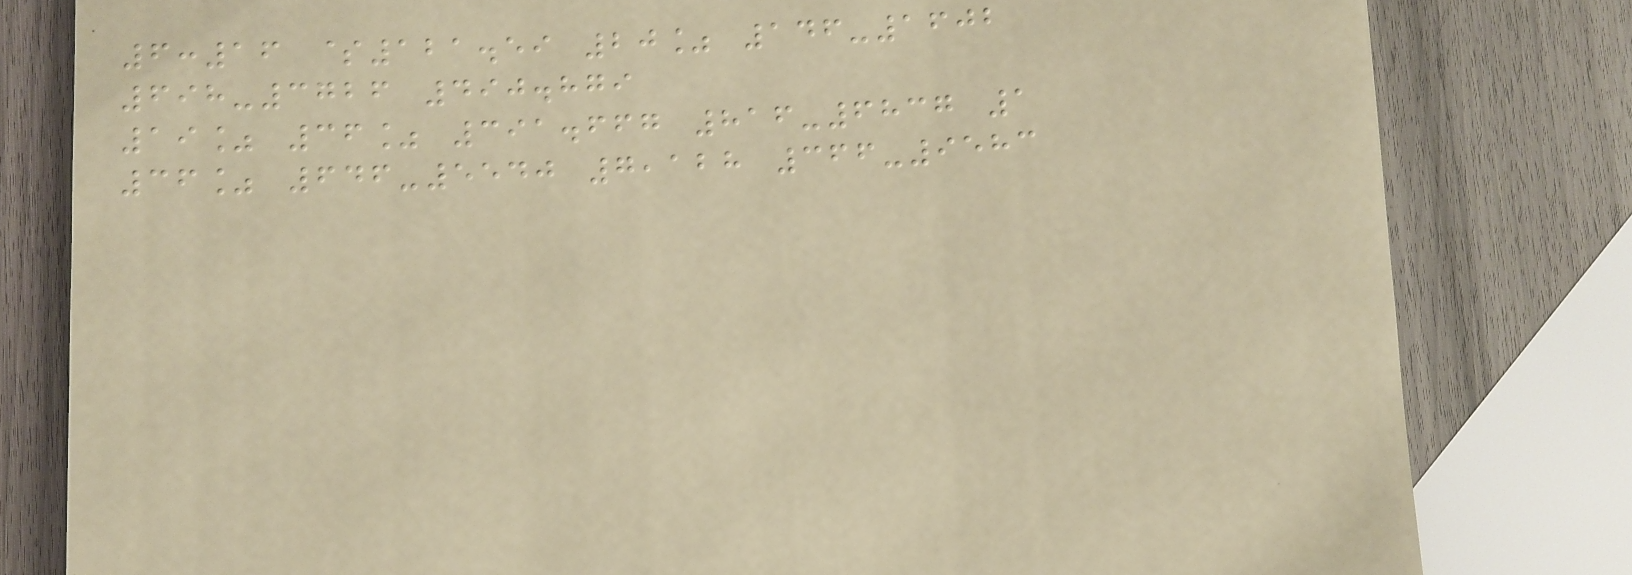6:16 $121.59 20% 146-1602
698-3726 490.879
19% 36% 391.667 816-6837 1
36% 646-5540 7,128 366-9583
